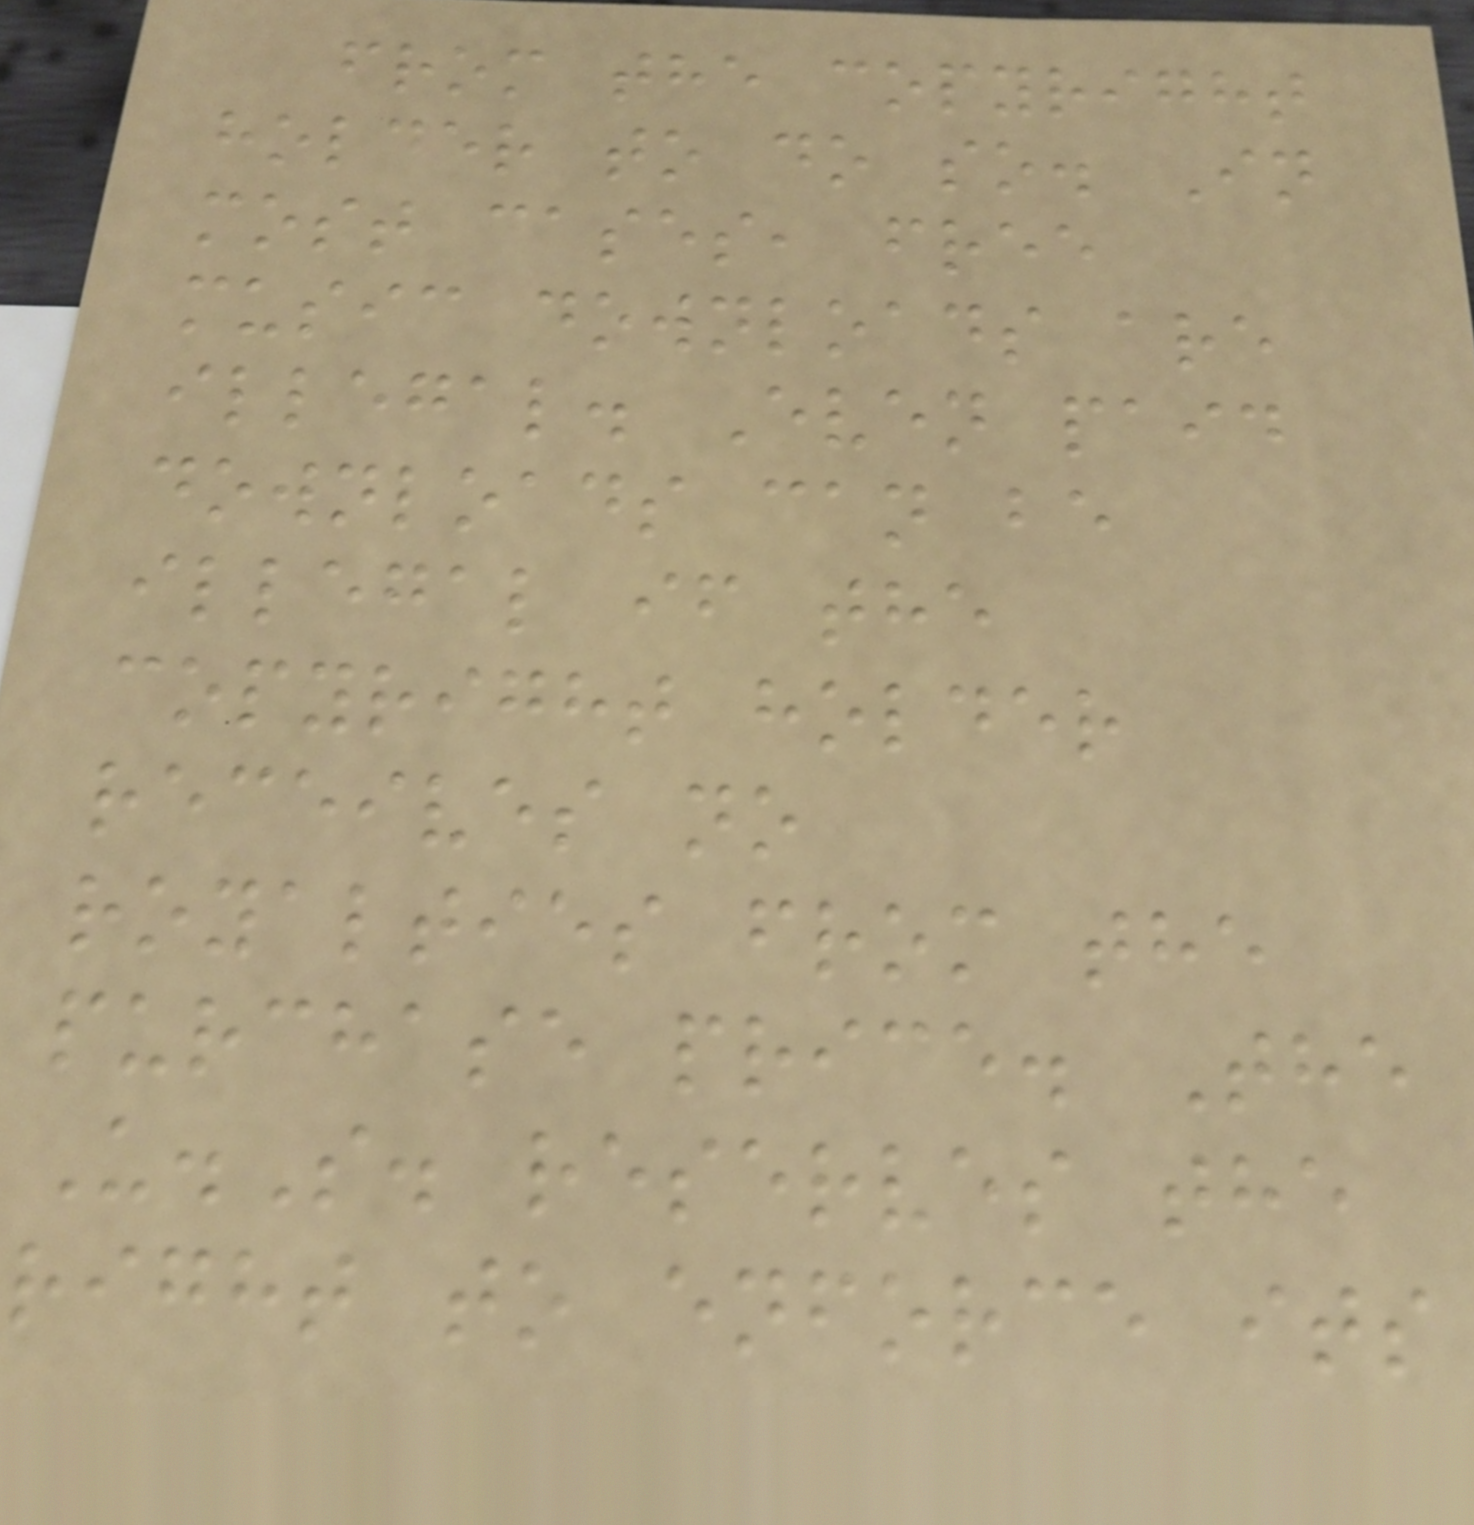from the copyright
holder to do so. In
most cases, free
music downloads are
illegal. Even paid
downloads can be
illegal if the
copyright holder
receives no
royalties from the
purchase price. The
U.S. reserves the
right to enforce its
